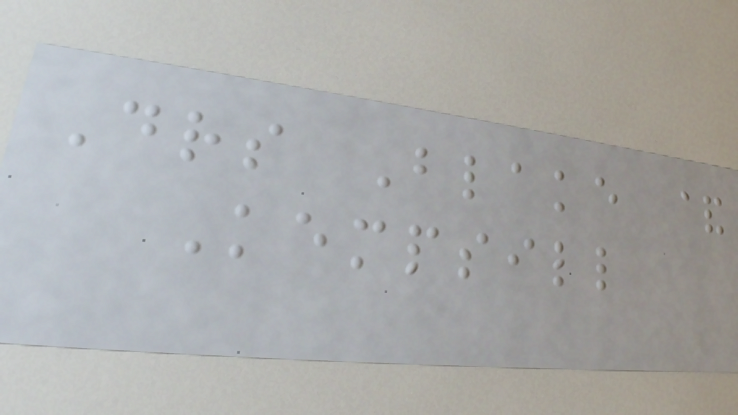Drs Blake &
Kempsill
